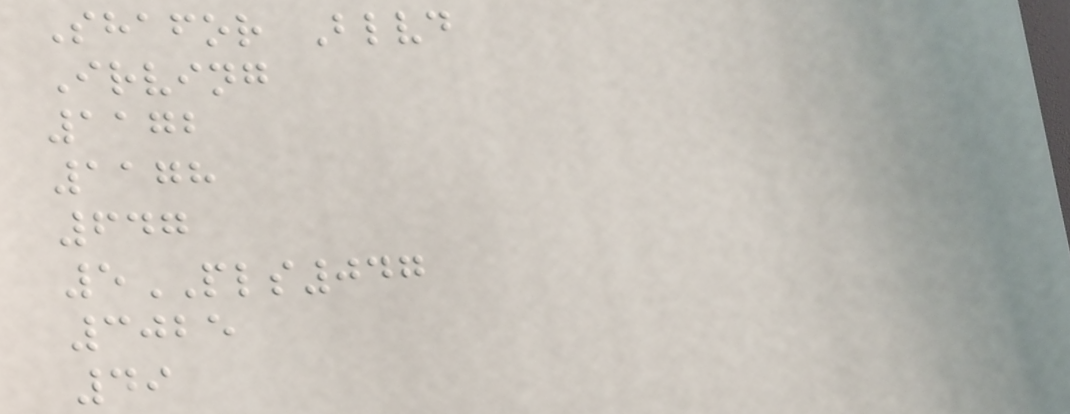Shafor Blvd
Irving
1172
1178
647
5PLS047
3025
49
